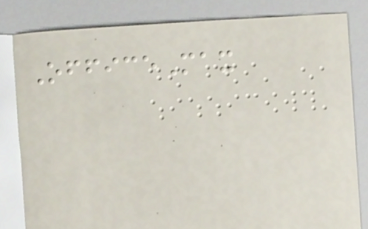OfficeMax
